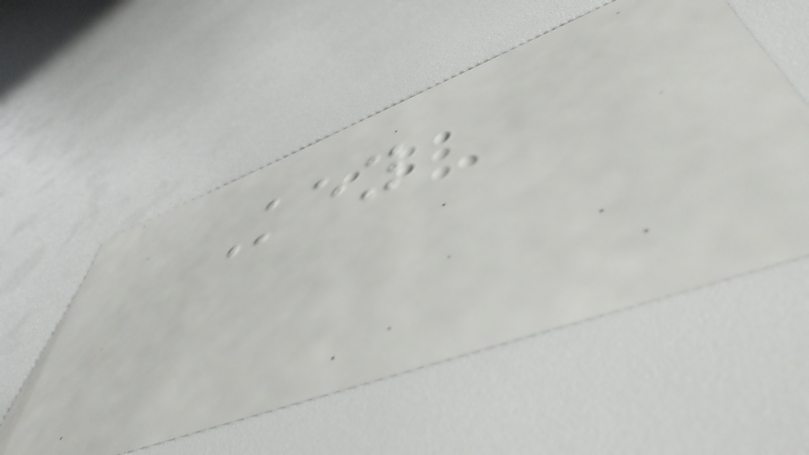Key
